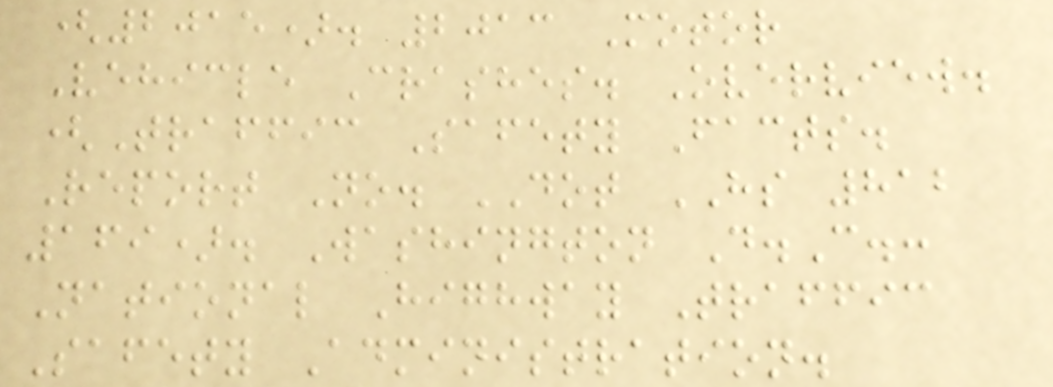(2015). 2013 Motor
Vehicle Crashes. Overview.
(Traffic Safety Facts.
Report No. DOT HS 812
169). Washington D.C.:
National Highway Traffic
Safety Administration.
